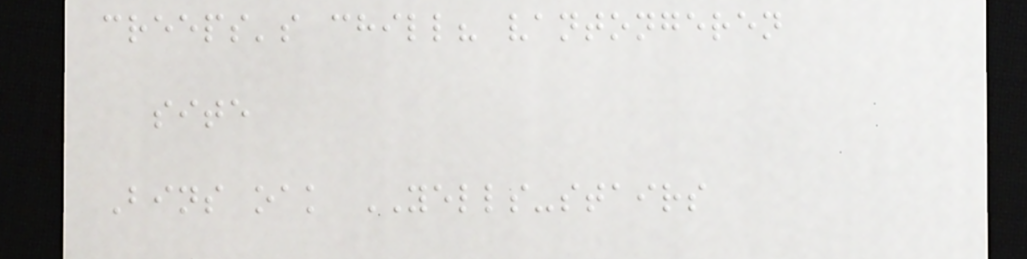creeps's chill? vantongeren
site
Bins oak YELLS-stairs
